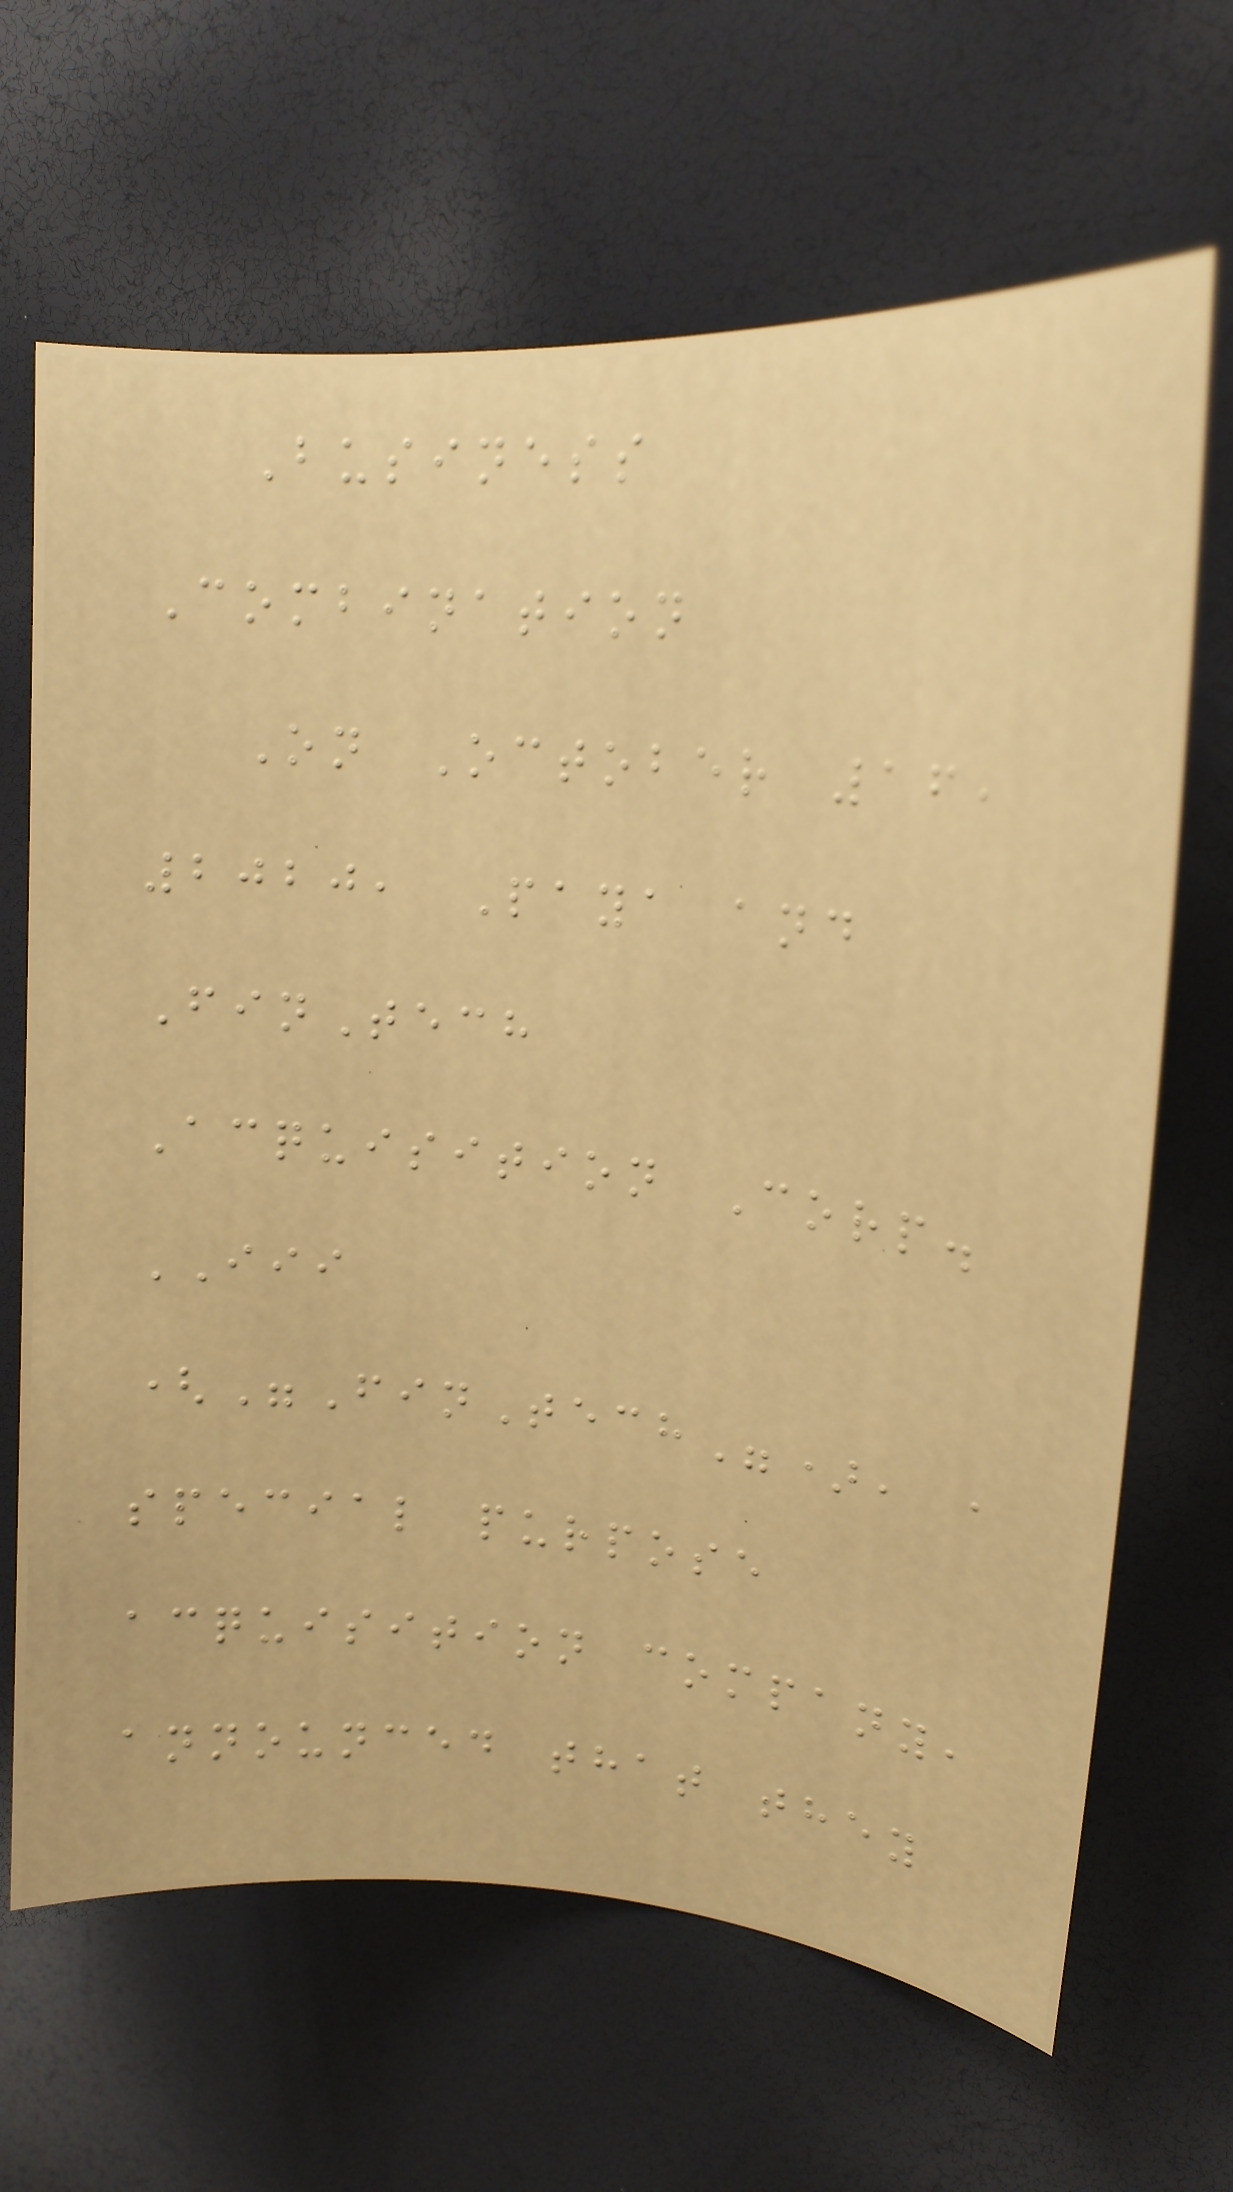Business
Combination
On October 16,
2020, Paya and
FinTech
Acquisition Corp.
III
("FinTech"), a
special purpose
acquisition company,
announced that they
